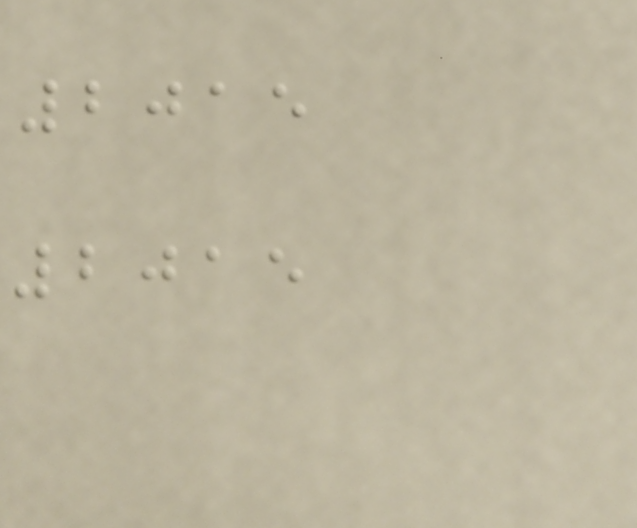2015
2015
